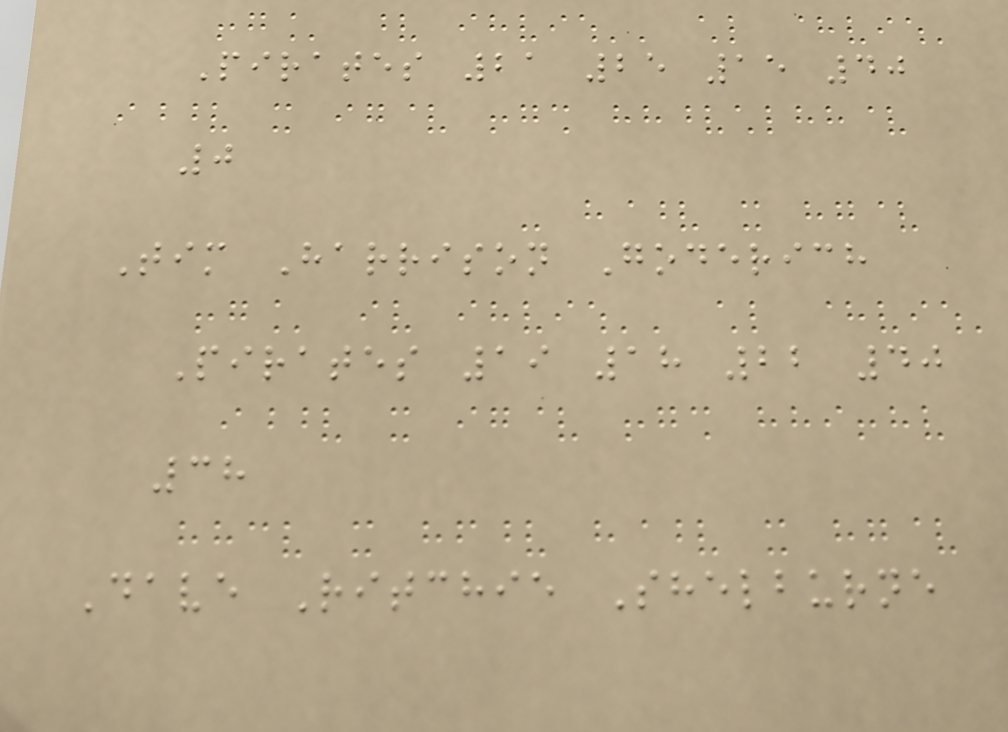Pirates 21 25 15 40
0
Tim Harrison Goderich
Pirates 19 18 22 40
38
Dave Ritchie Shelburne
